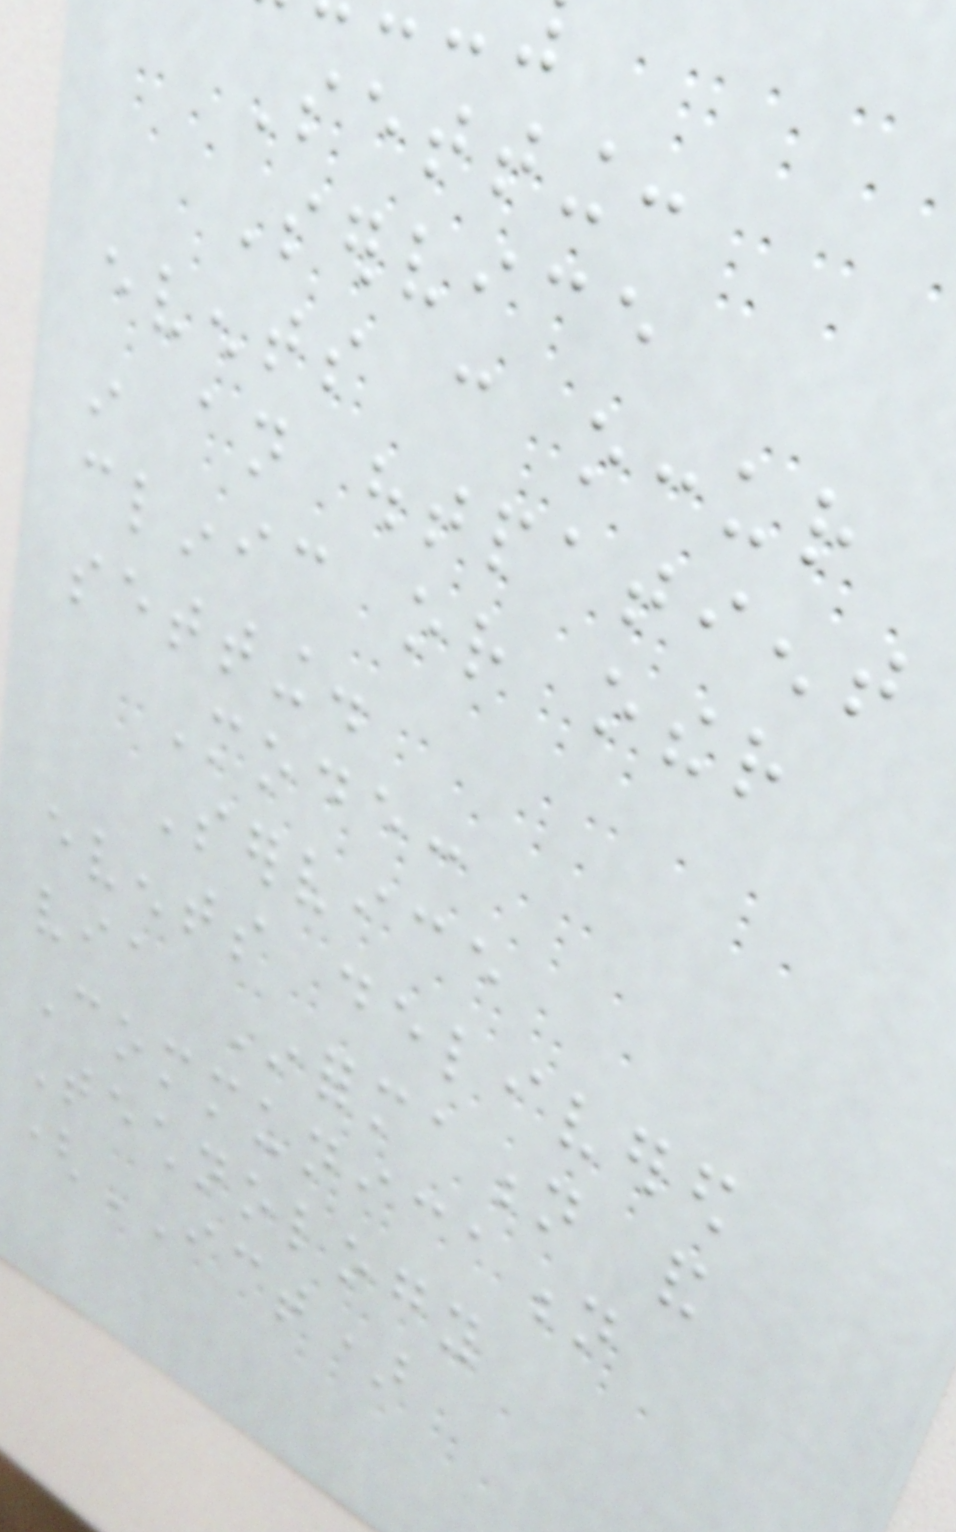Setting:
Service
events can occur
in an outpatient
clinic or other
setting.
Mode:
Service
events delivered
via Information and
Communication
Technology
(ICT)
